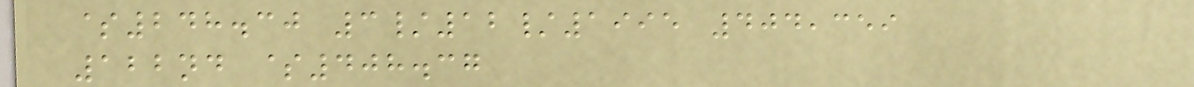$248.30 3/12/1995 404,359
122nd $408.37
